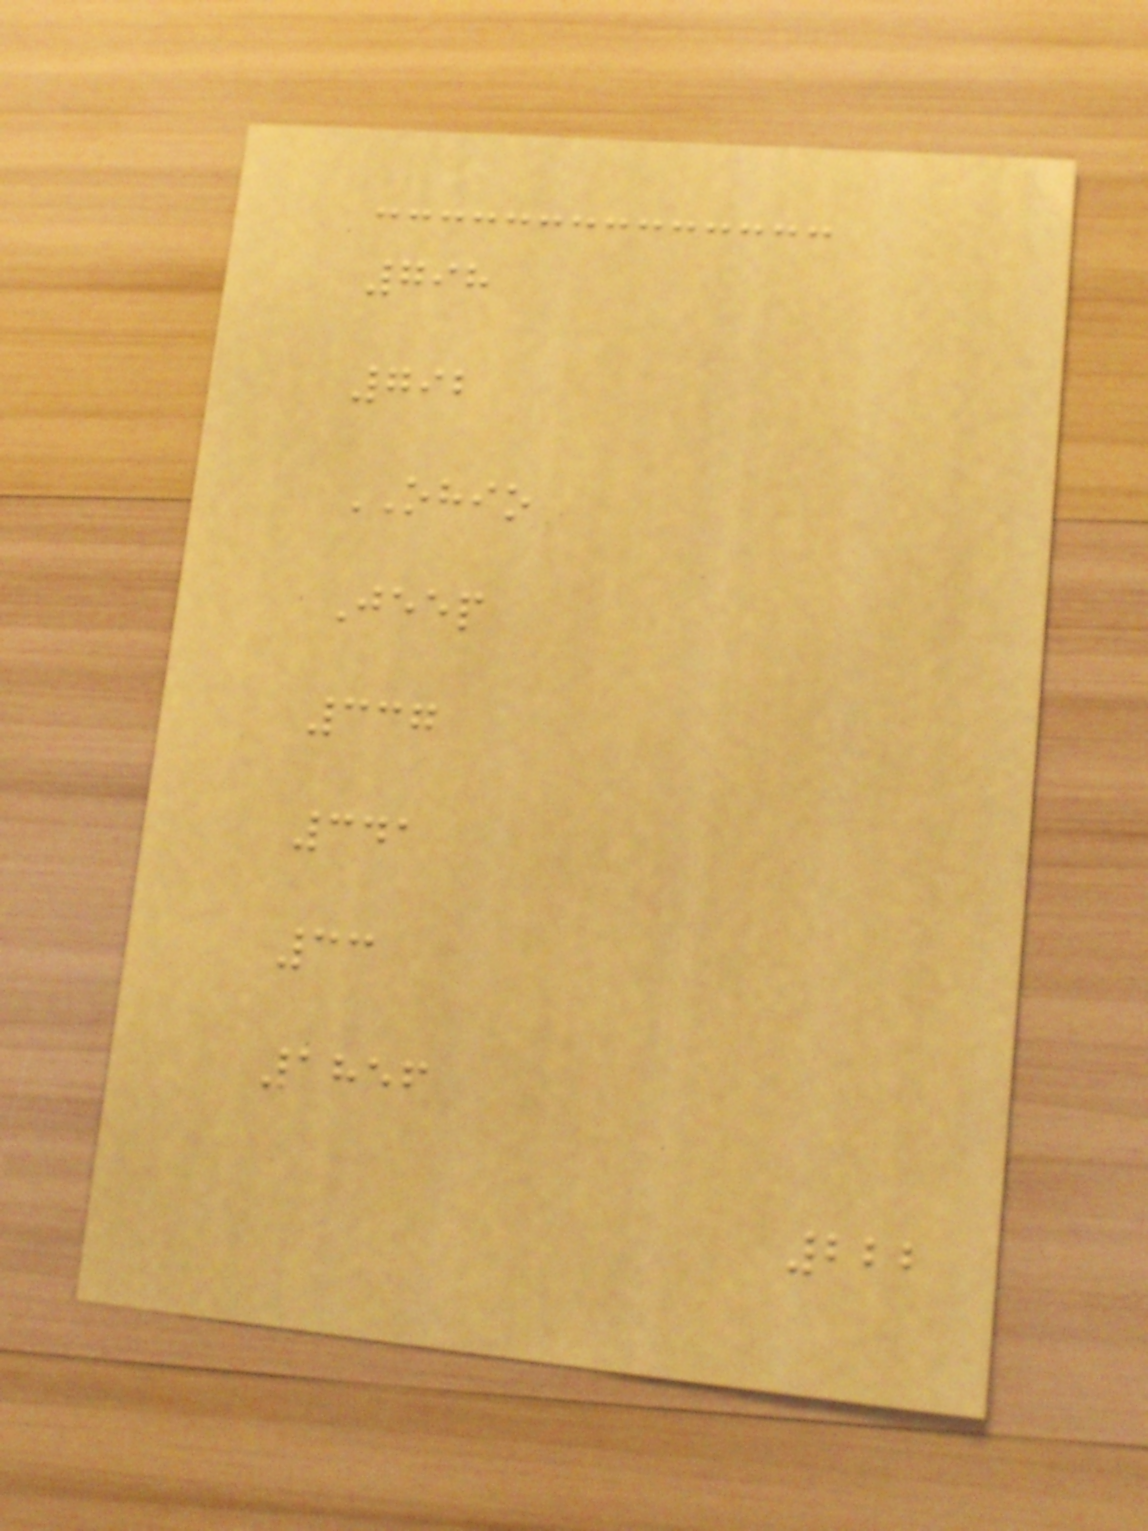798
792
OHIO
Jeep
337
341
33
1856
222
